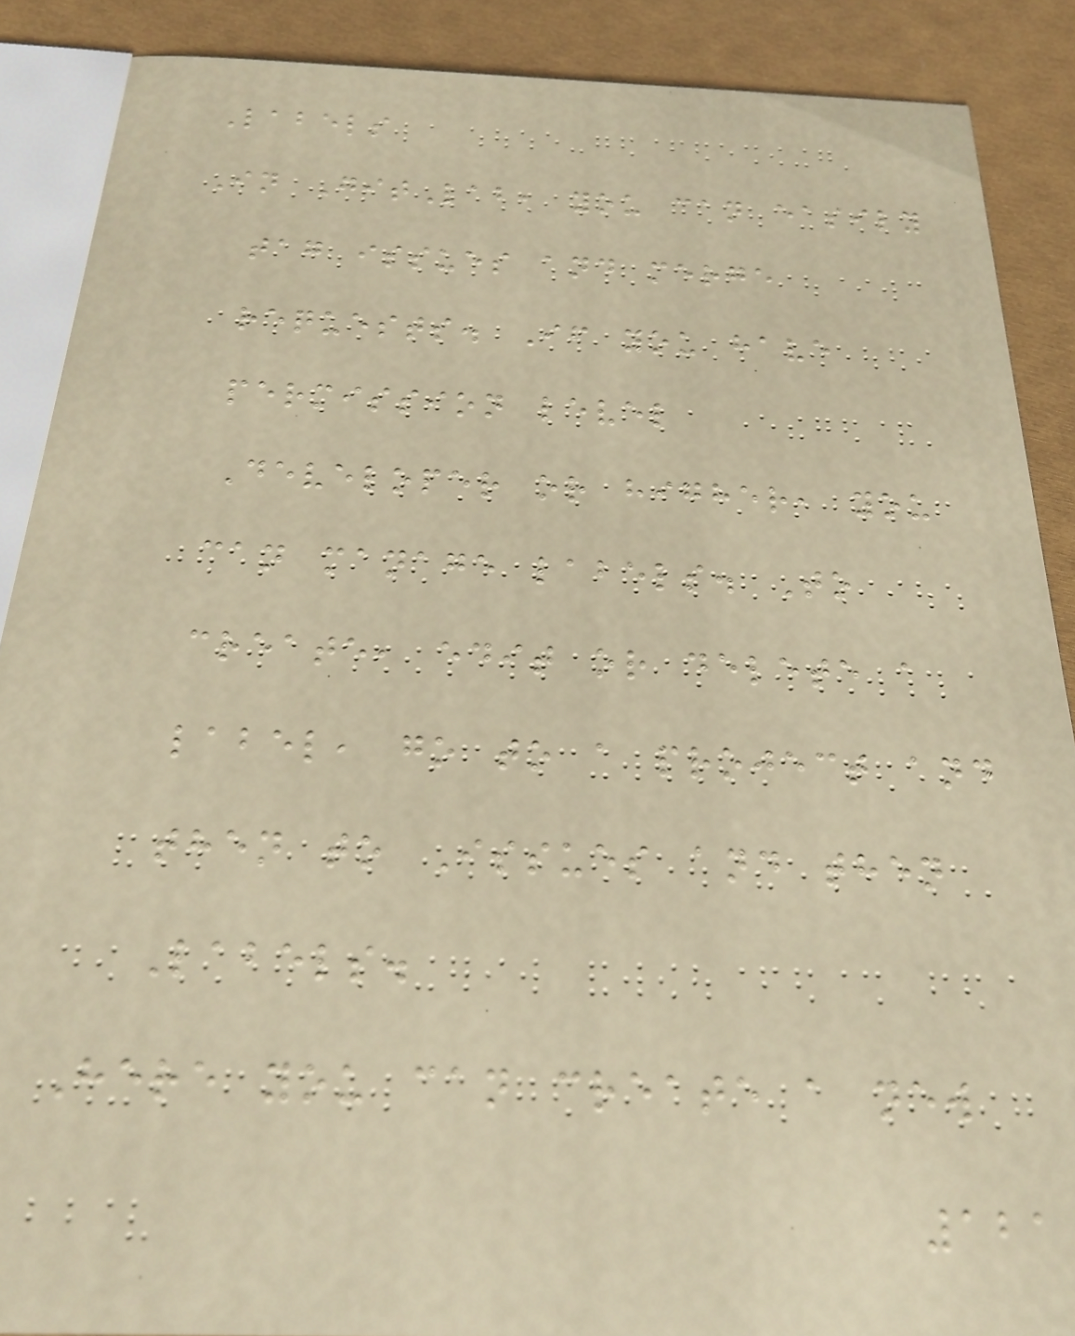Labels
In GitLab, you can easily
tag issues and merge
requests. If you have
permission level
Developer or higher, you
can manage labels. To
create, edit or delete a
label, go to a project and
then to Issues and then
Labels.
Here you can create a new
121
